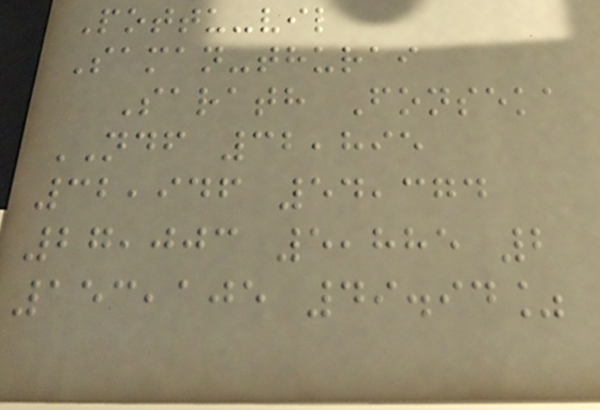Pottu-vil
Saman-thurai
Sarath Fonseka
NDF 32,895
32,946 54,374
27,003 5,885 2
153,105 49.94%
